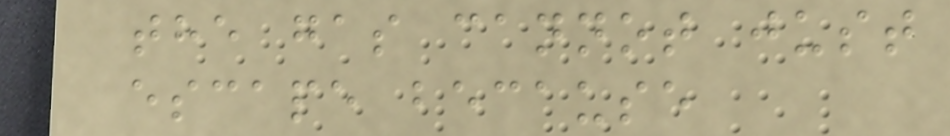the gas cannot just
escape because
